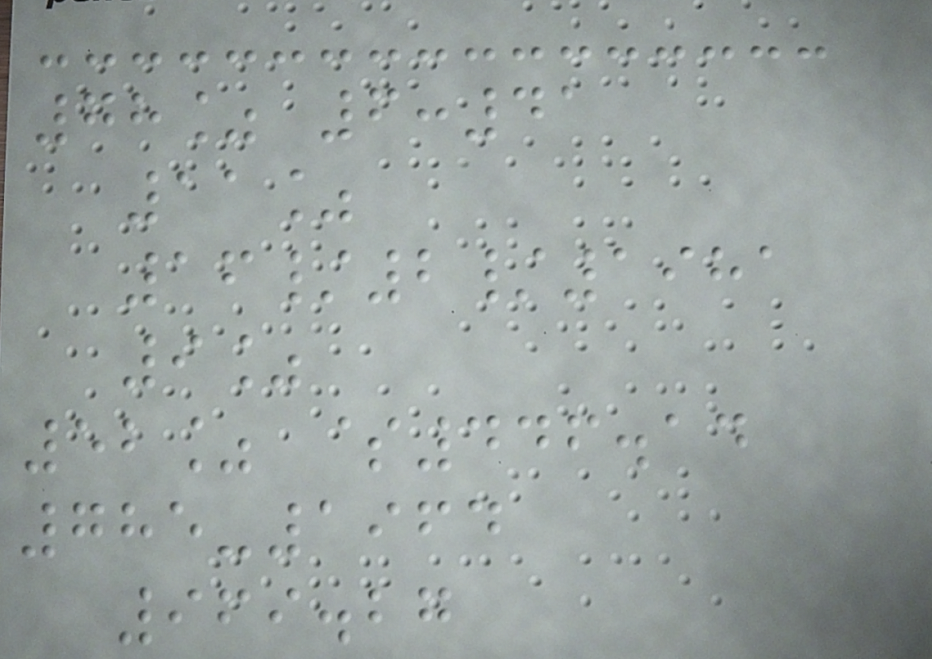78% 6:41
11%
16/2/1981
9%
52% $446.14
785-1964
969.27
